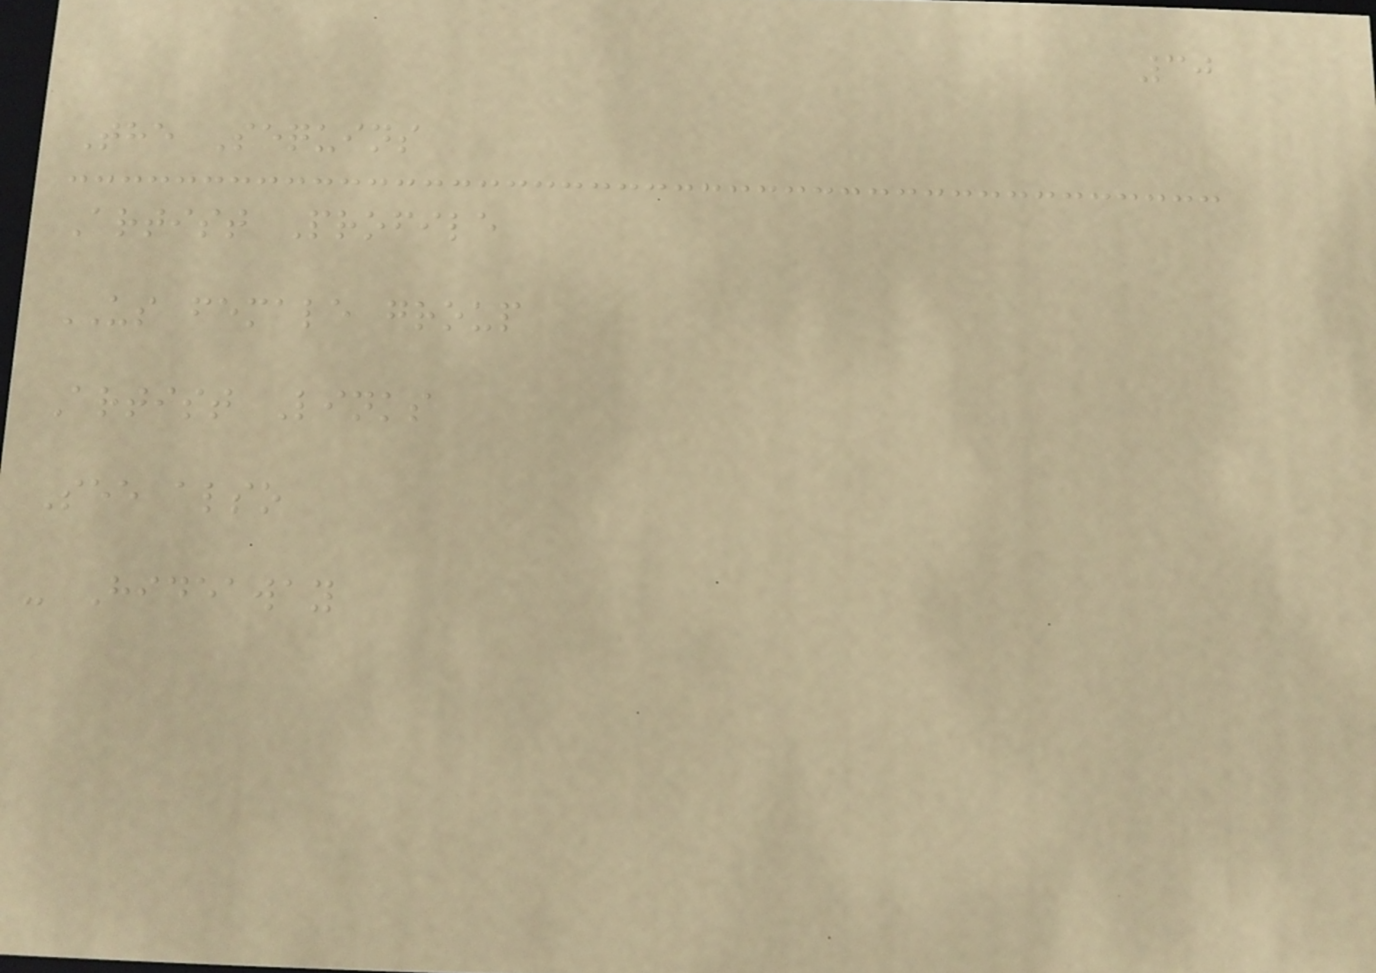30
The Sequins
Artist Profile
US female group
Artist Links
See also
- Hideaway
